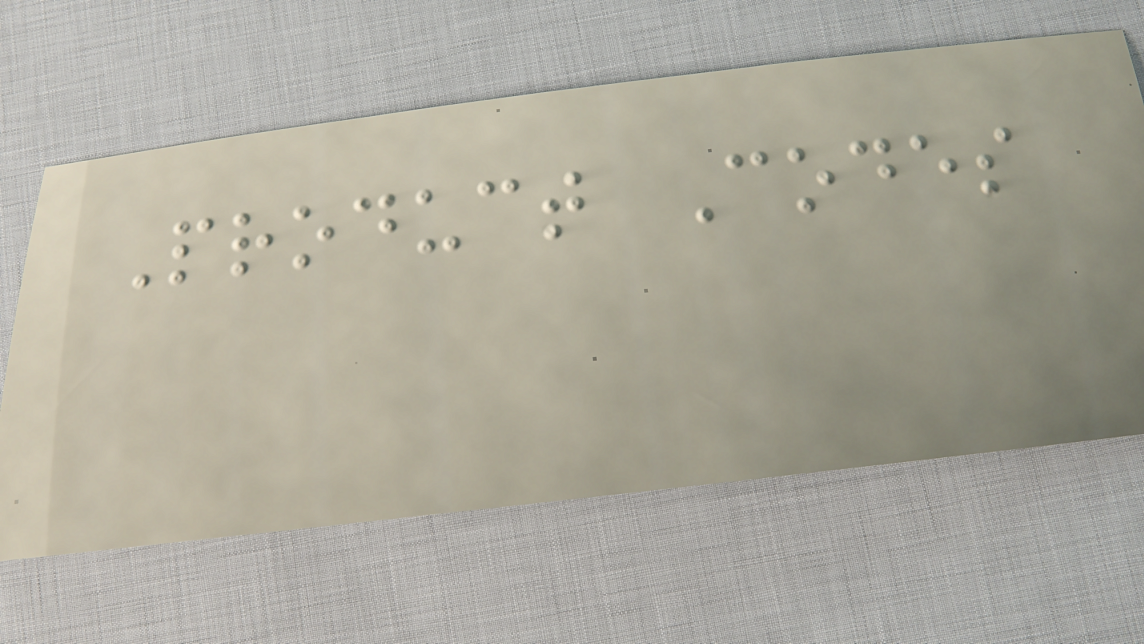Product Codes
